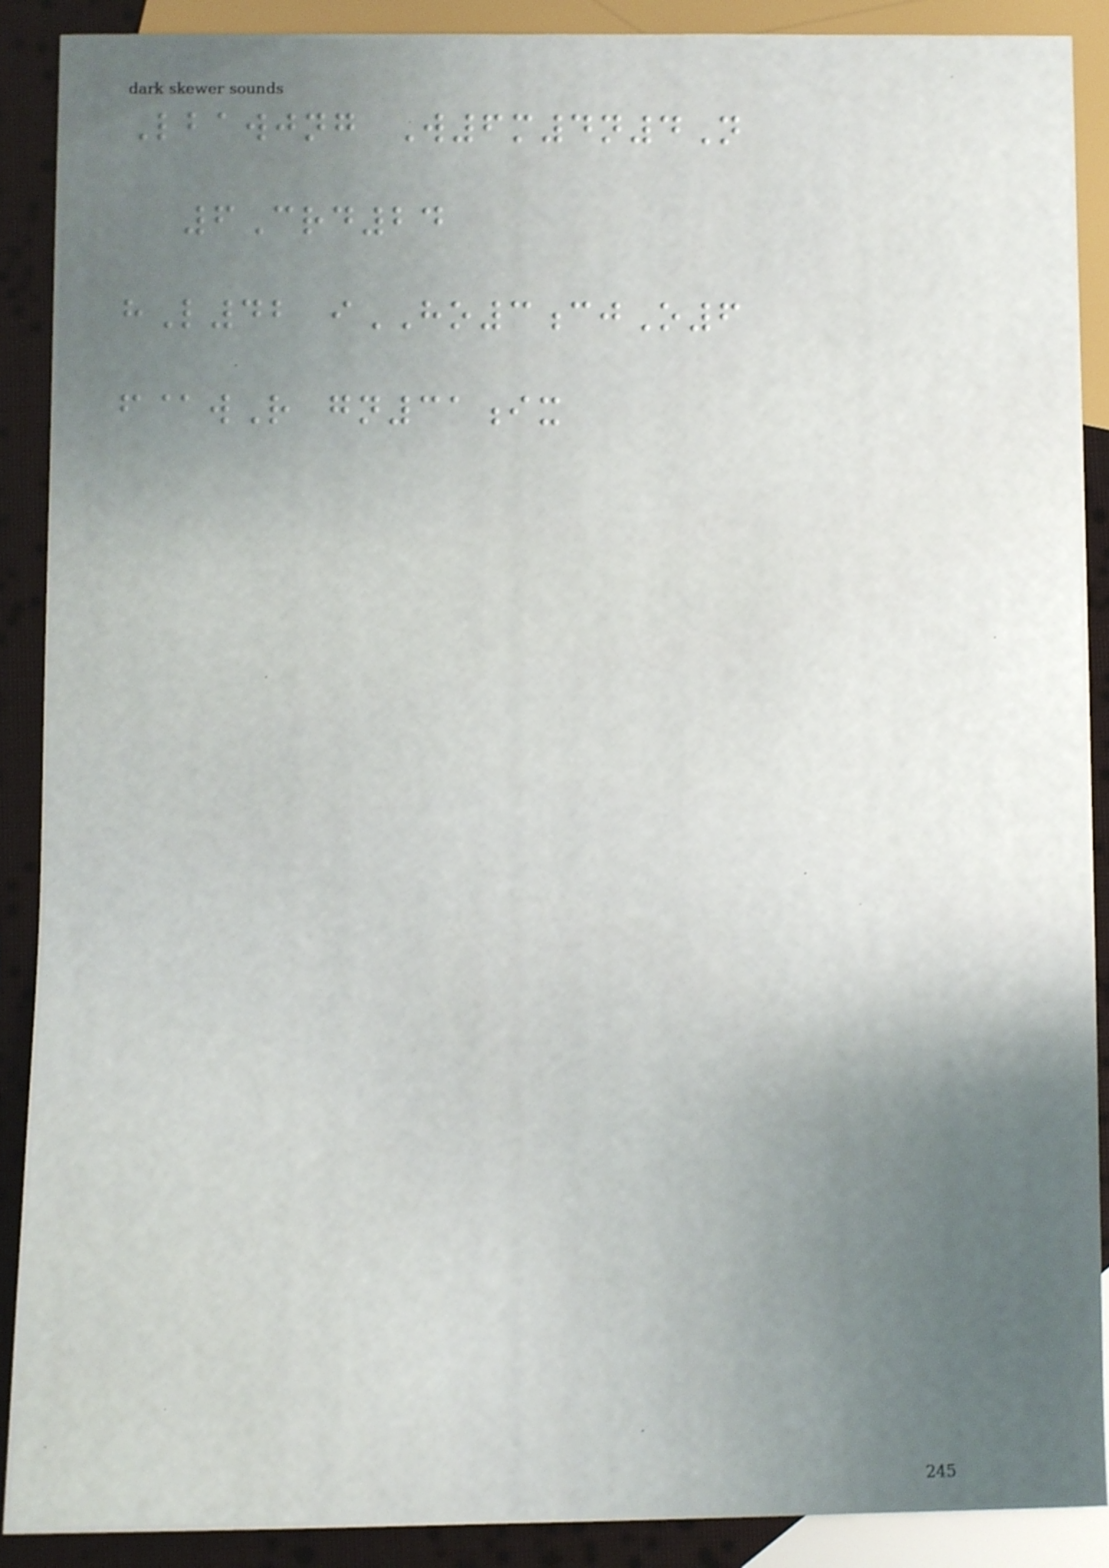Lbawjng W6m4n4N
6Crd24
hL42 iHO3cjO6
f@wR gn31ix
